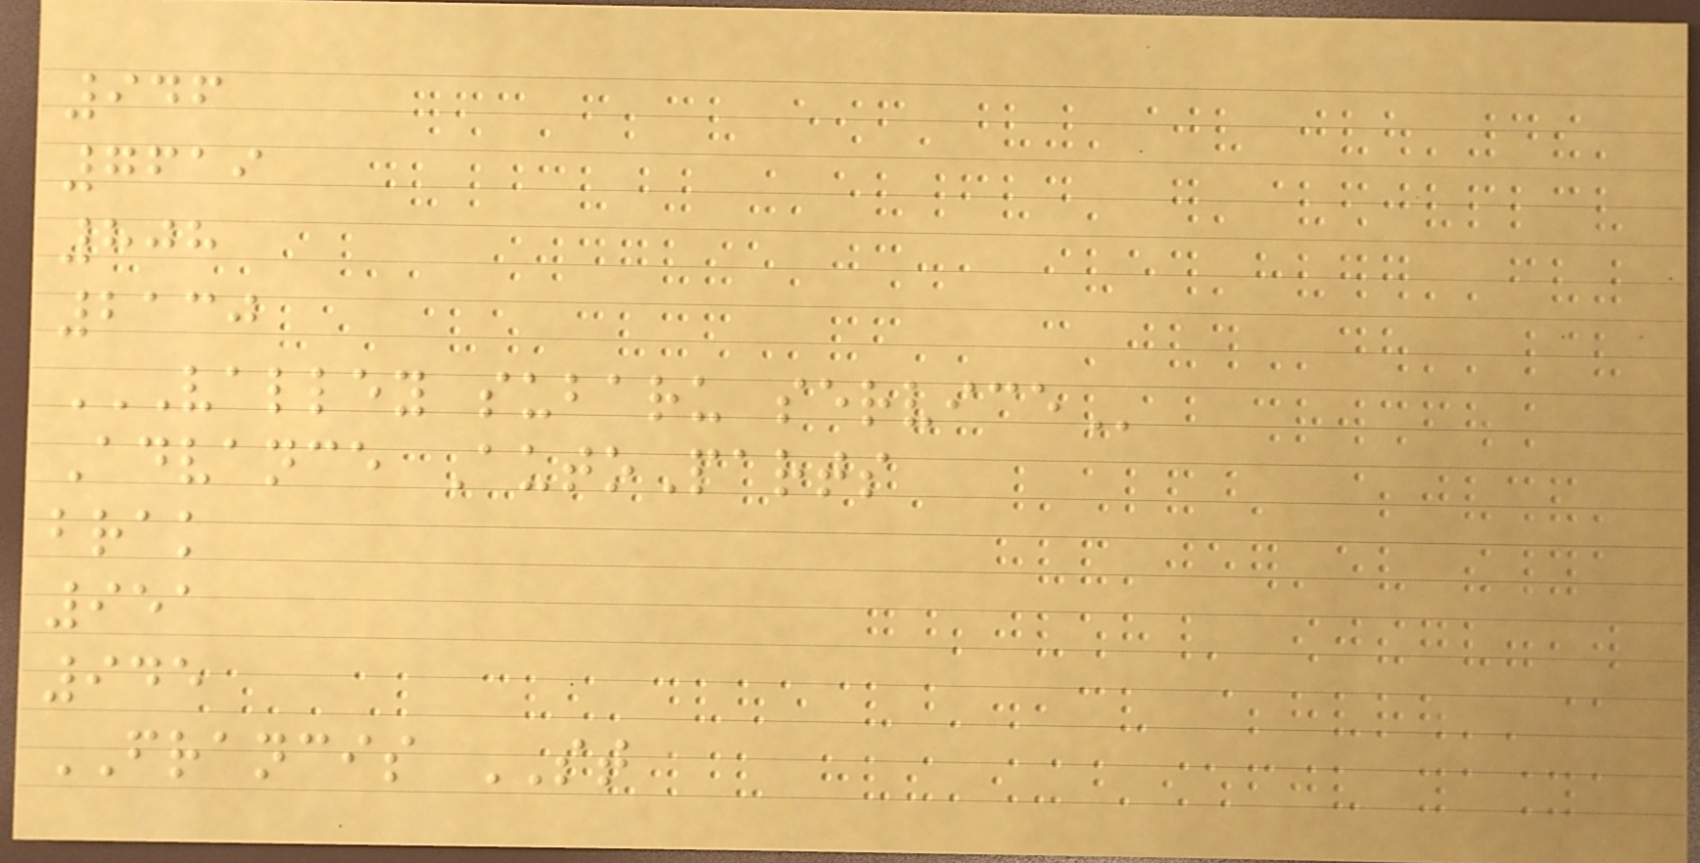946
7619
808
2130
VALLEY SUBARU SERVICE
Advance AutoParts
brak
951
945
FRANCIS ST
